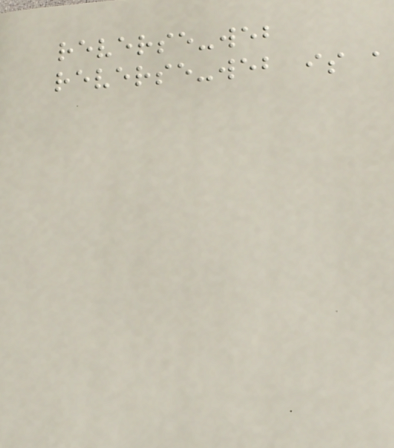reverse-web
reverse-web is a
